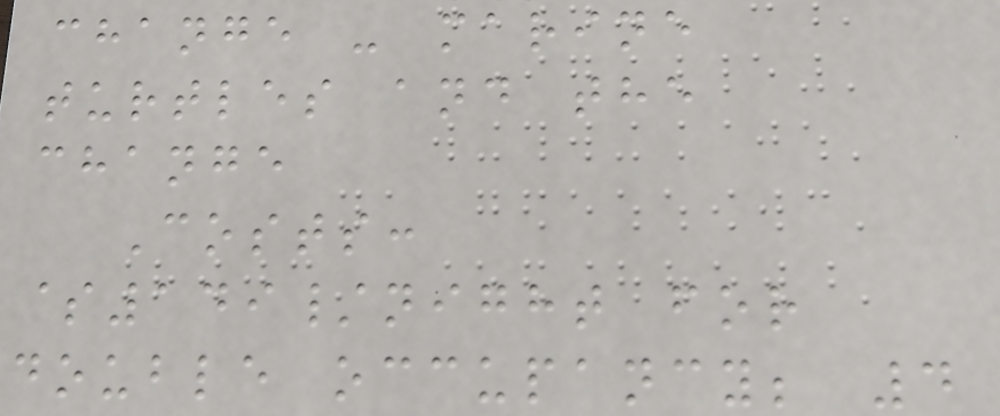change - marine
turtles and the
change
Costs:
$149/night for
double occupancy; 4
